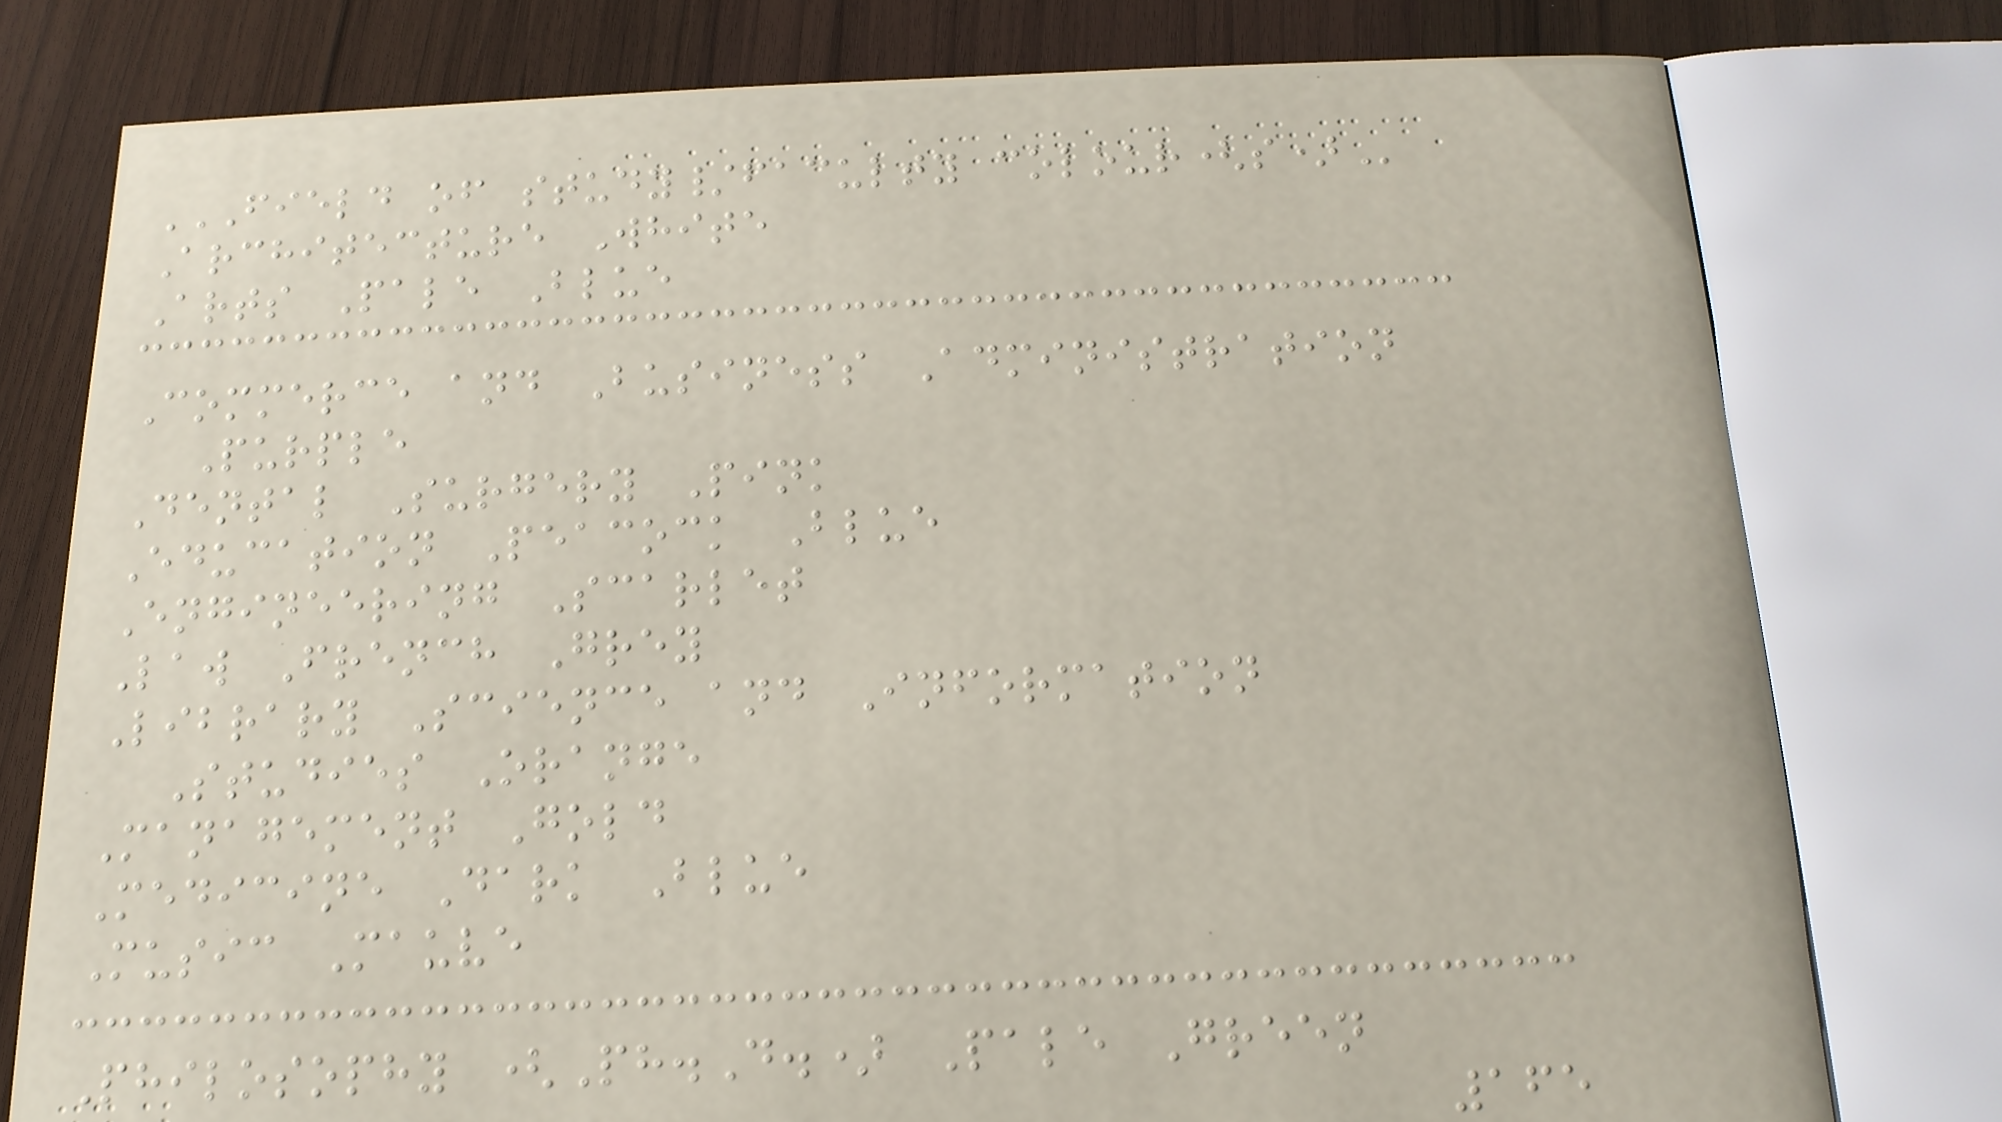FIELD OF STUDY/FACULTY COLOUR(S)
Architecture White
Arts Pale Blue
Commerce and Business Administration
Purple
Dental Surgery Pink
Education Peacock Blue
Engineering Scarlet
Law French Grey
Library Science and Information
Studies Orange
Management Gold
Medicine Dark Blue
Music Mauve
Philosophy (Ph.D.) Pale Green
165
